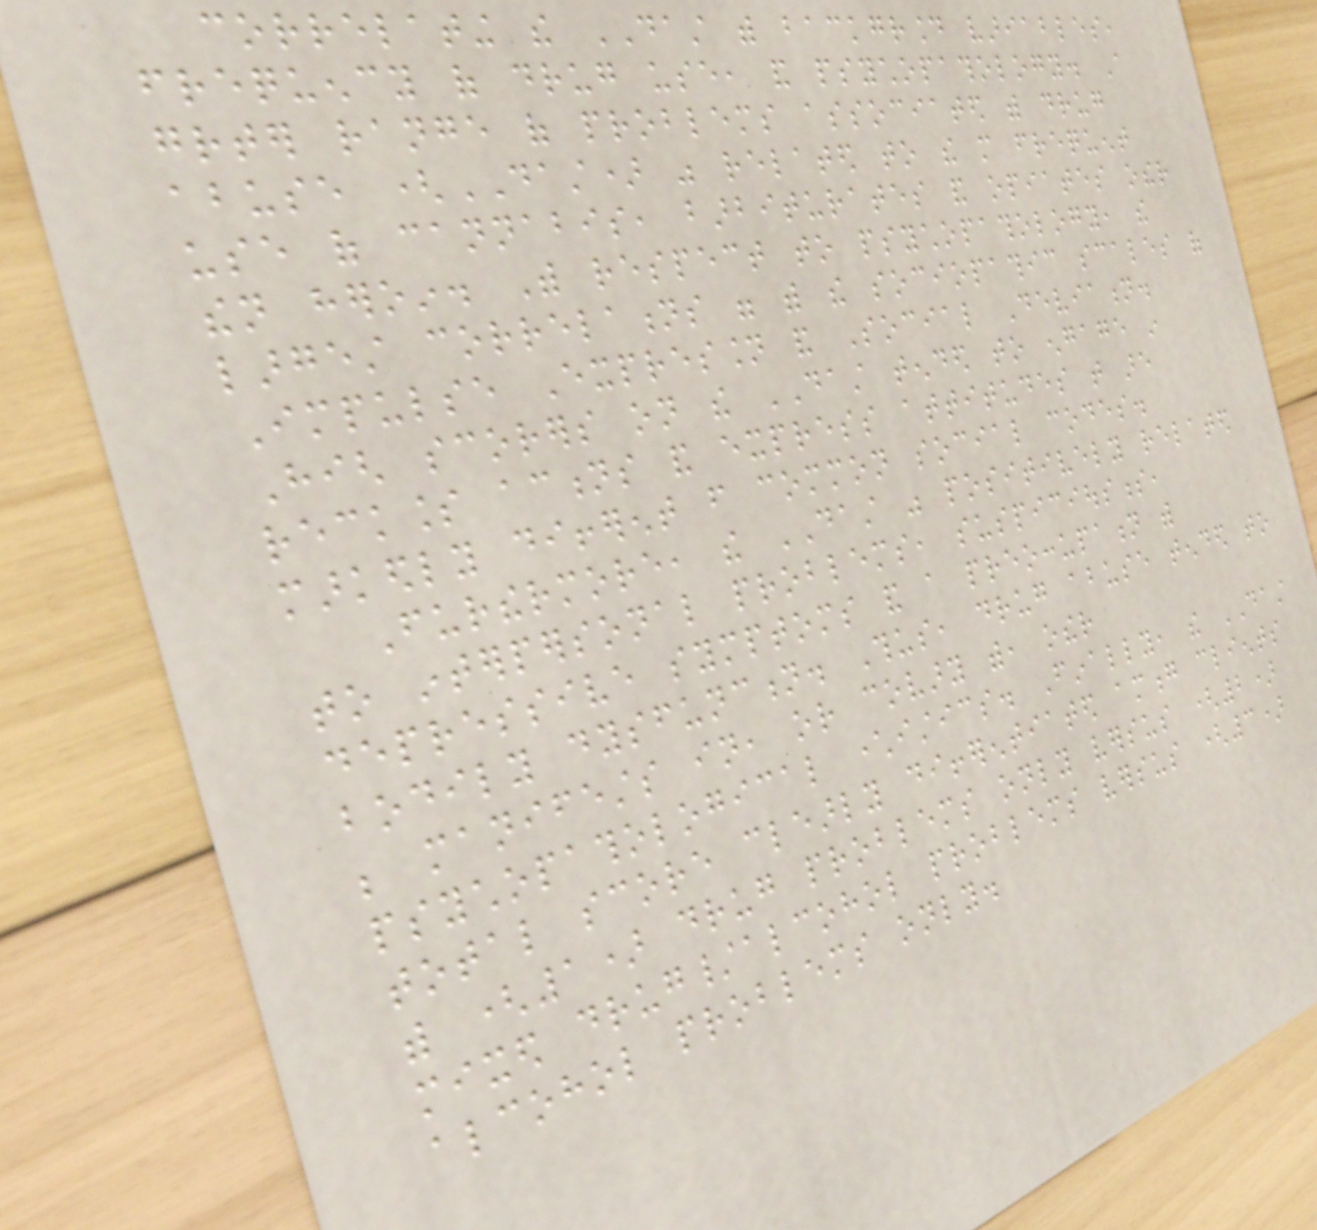correlating the DAST with background variables,
frequency of drug use, and psychopathology. A
greater range of problems associated with drug
abuse (DAST) was related to the more frequent
use of cannabis, barbiturates and opiates other
then heroin. With respect to psychopathology, the
largest correlations were with the sociopathic scales of
Impulse Expression and Social Deviation.
High scorers on the DAST tended to engage in
reckless actions and express attitudes that are
markedly different from common social codes.
Furthermore, the DAST was positively related
to interpersonal problems, suspiciousness,
depressive symptoms and a preoccupation with
bodily dysfunction. Thus, drug abuse tended to
be manifests in, or covary with, other
psychopathological characteristics. Finally, the DAST
total score clearly differentiated among clients
with (1) drug problems only versus (2)
mixed drug/alcohol problems versus (3)
alcohol problems only.
